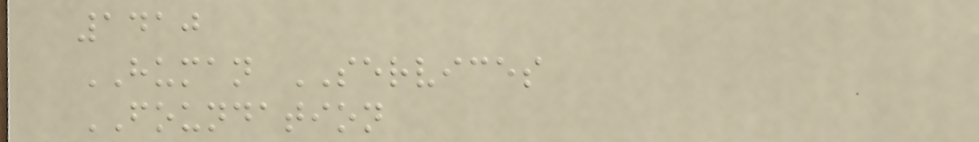1410
HUMAN SERVICES
FOUNDATION
